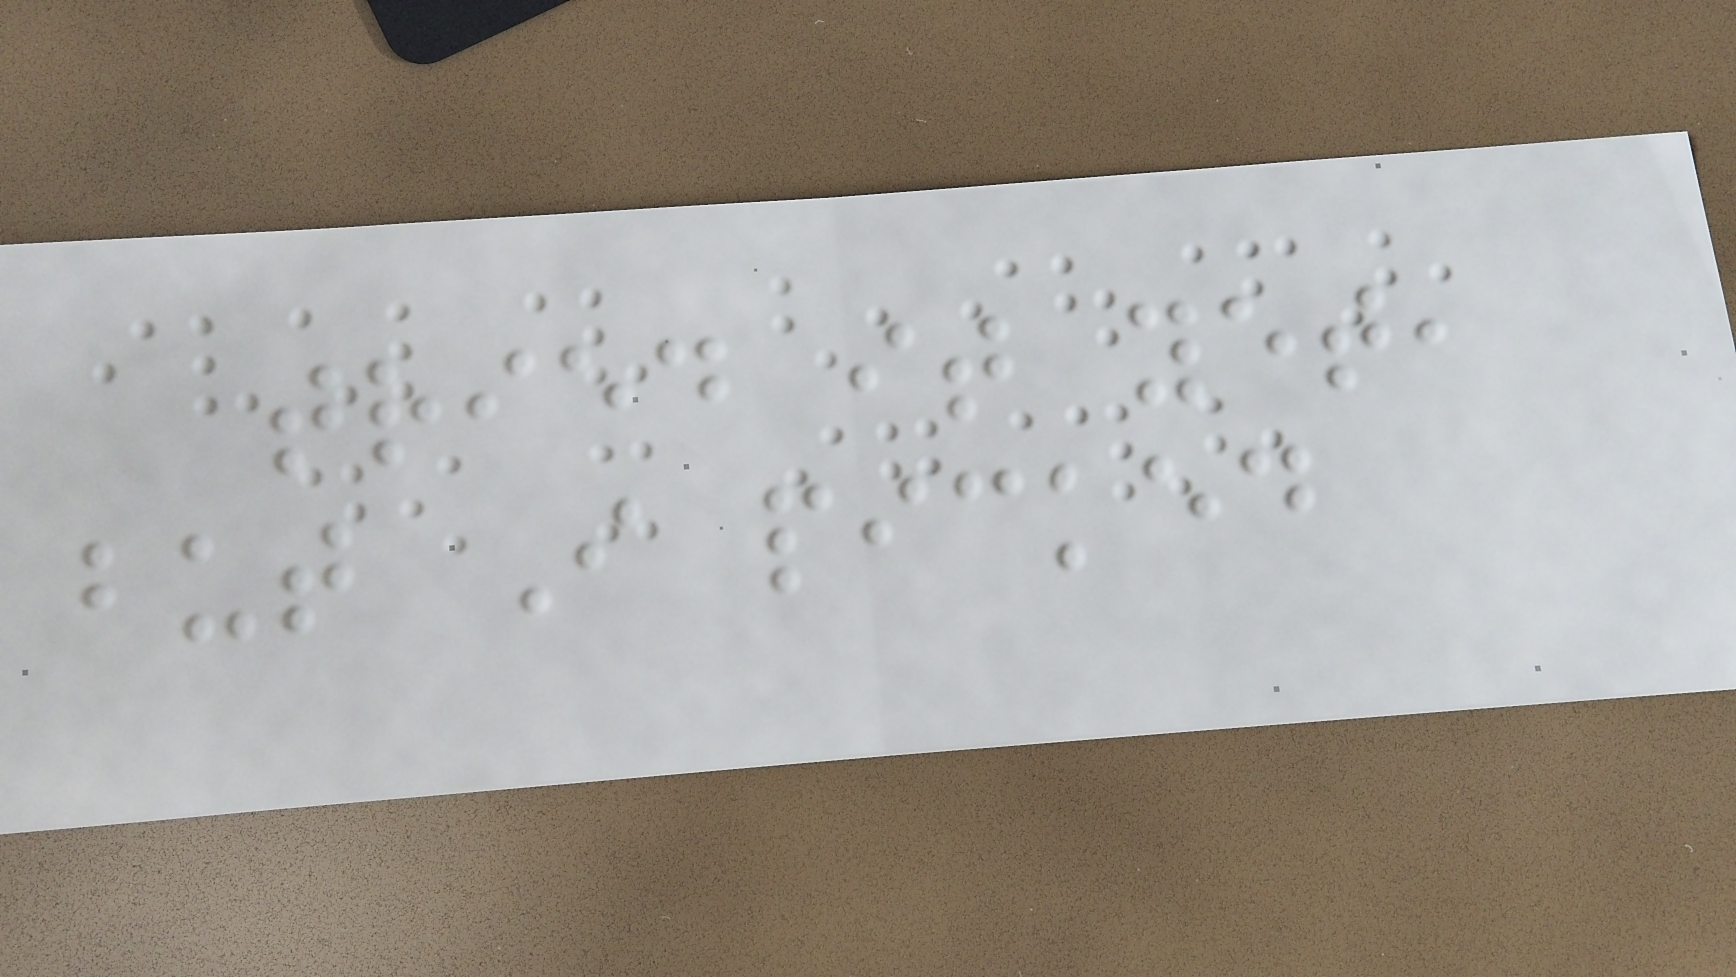tried it yet,
but I picked
